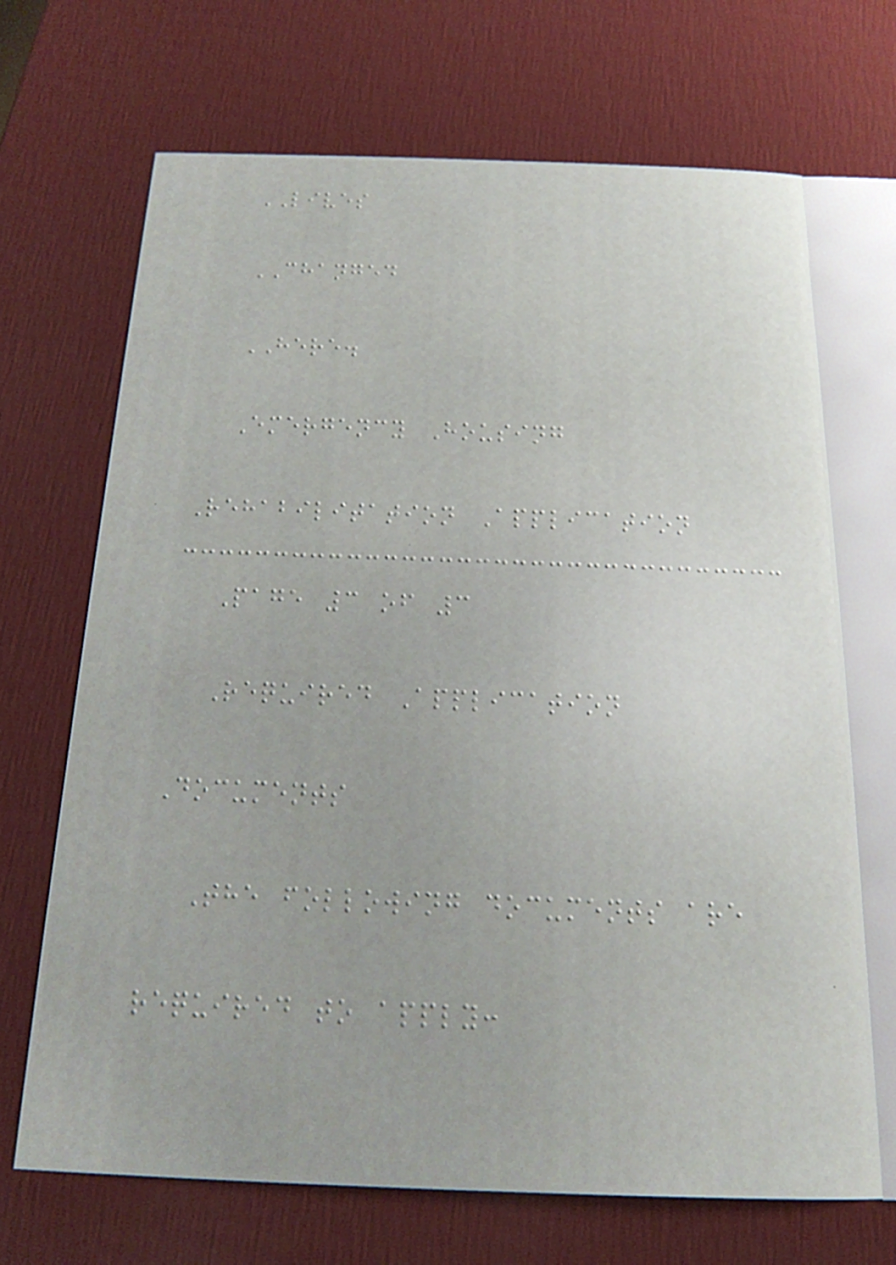LIVES
CHANGED
HERE.
Emergency Housing
Rehabilitation Application
Page 3 of 3
Required Application
Documents
The following documents are
required to apply:
